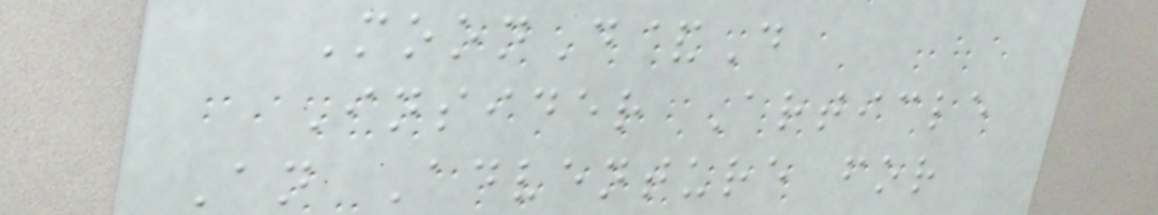MoonD&D
Insider Article
An Adventure for
